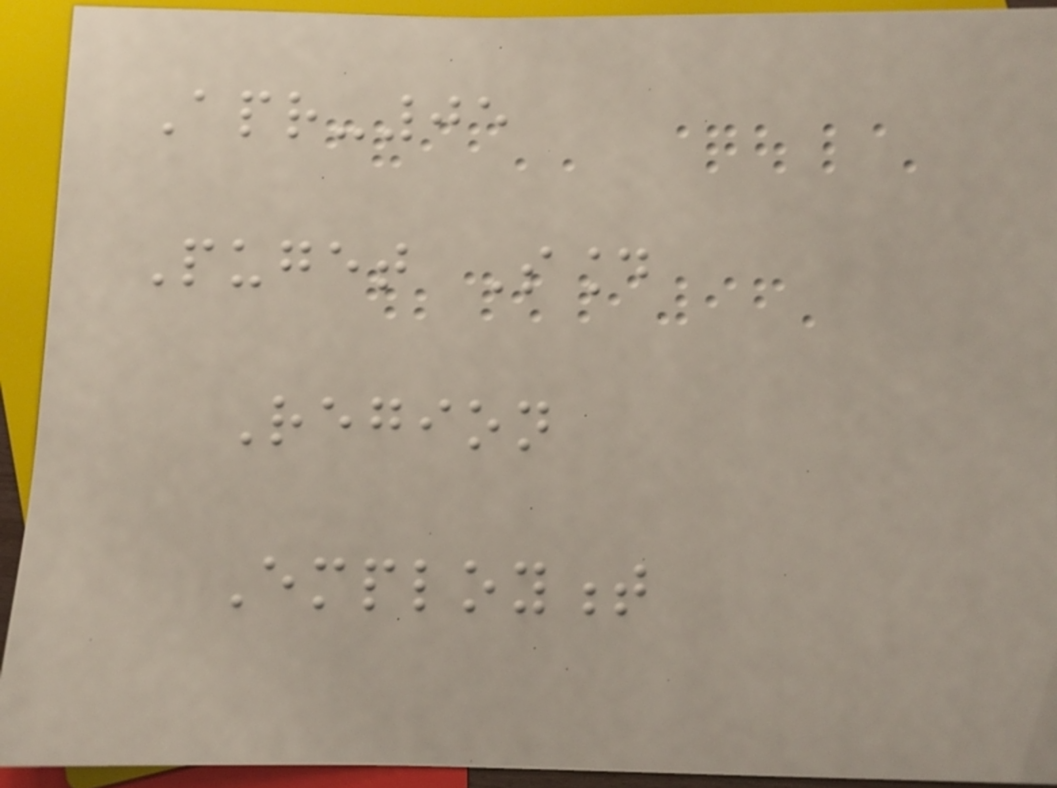Apr-05
Puget Sound
Region
Employment
